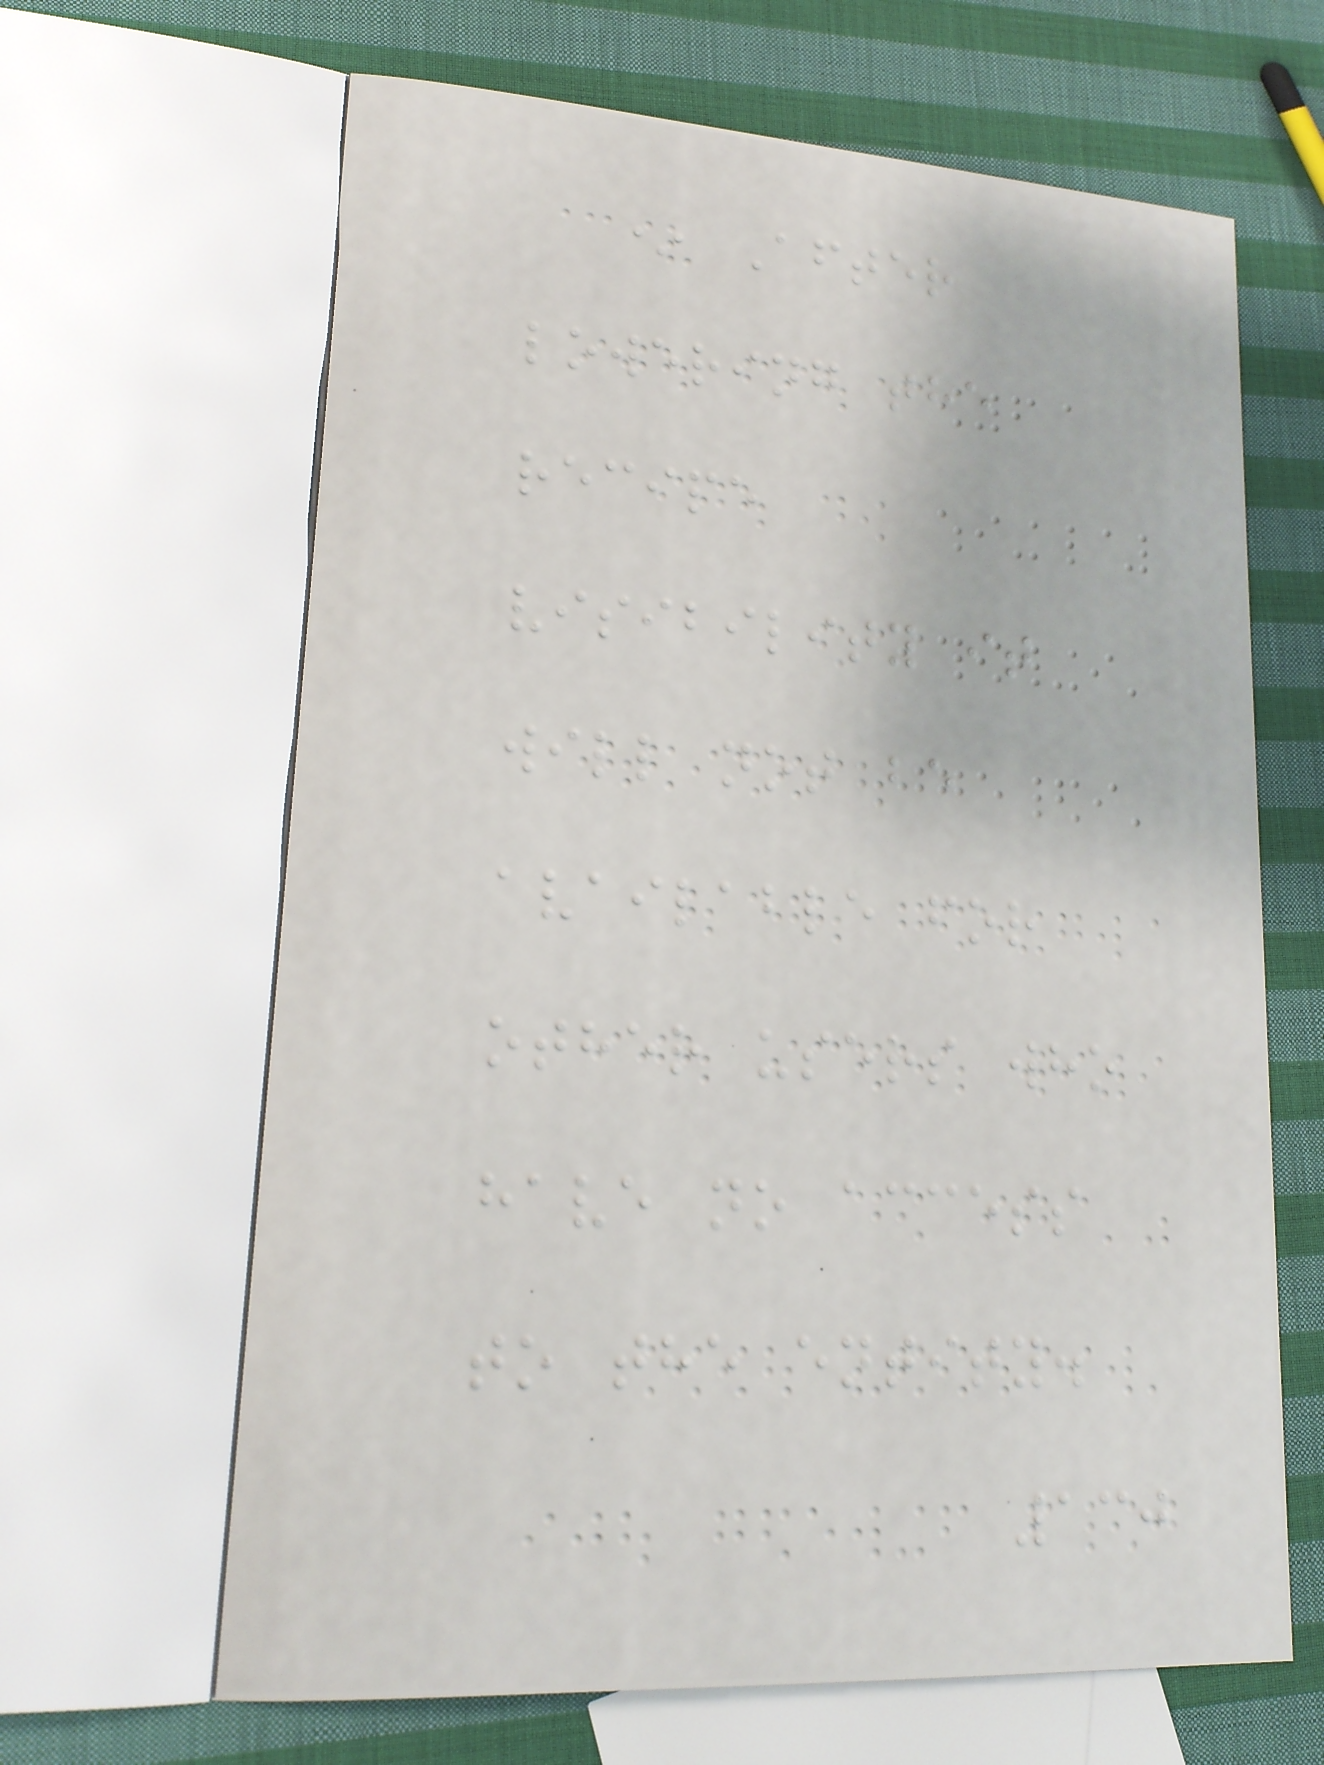* After
lowering the
recipe
visibility it
will not be
available for
other users who
have no access
to the entity.
130
